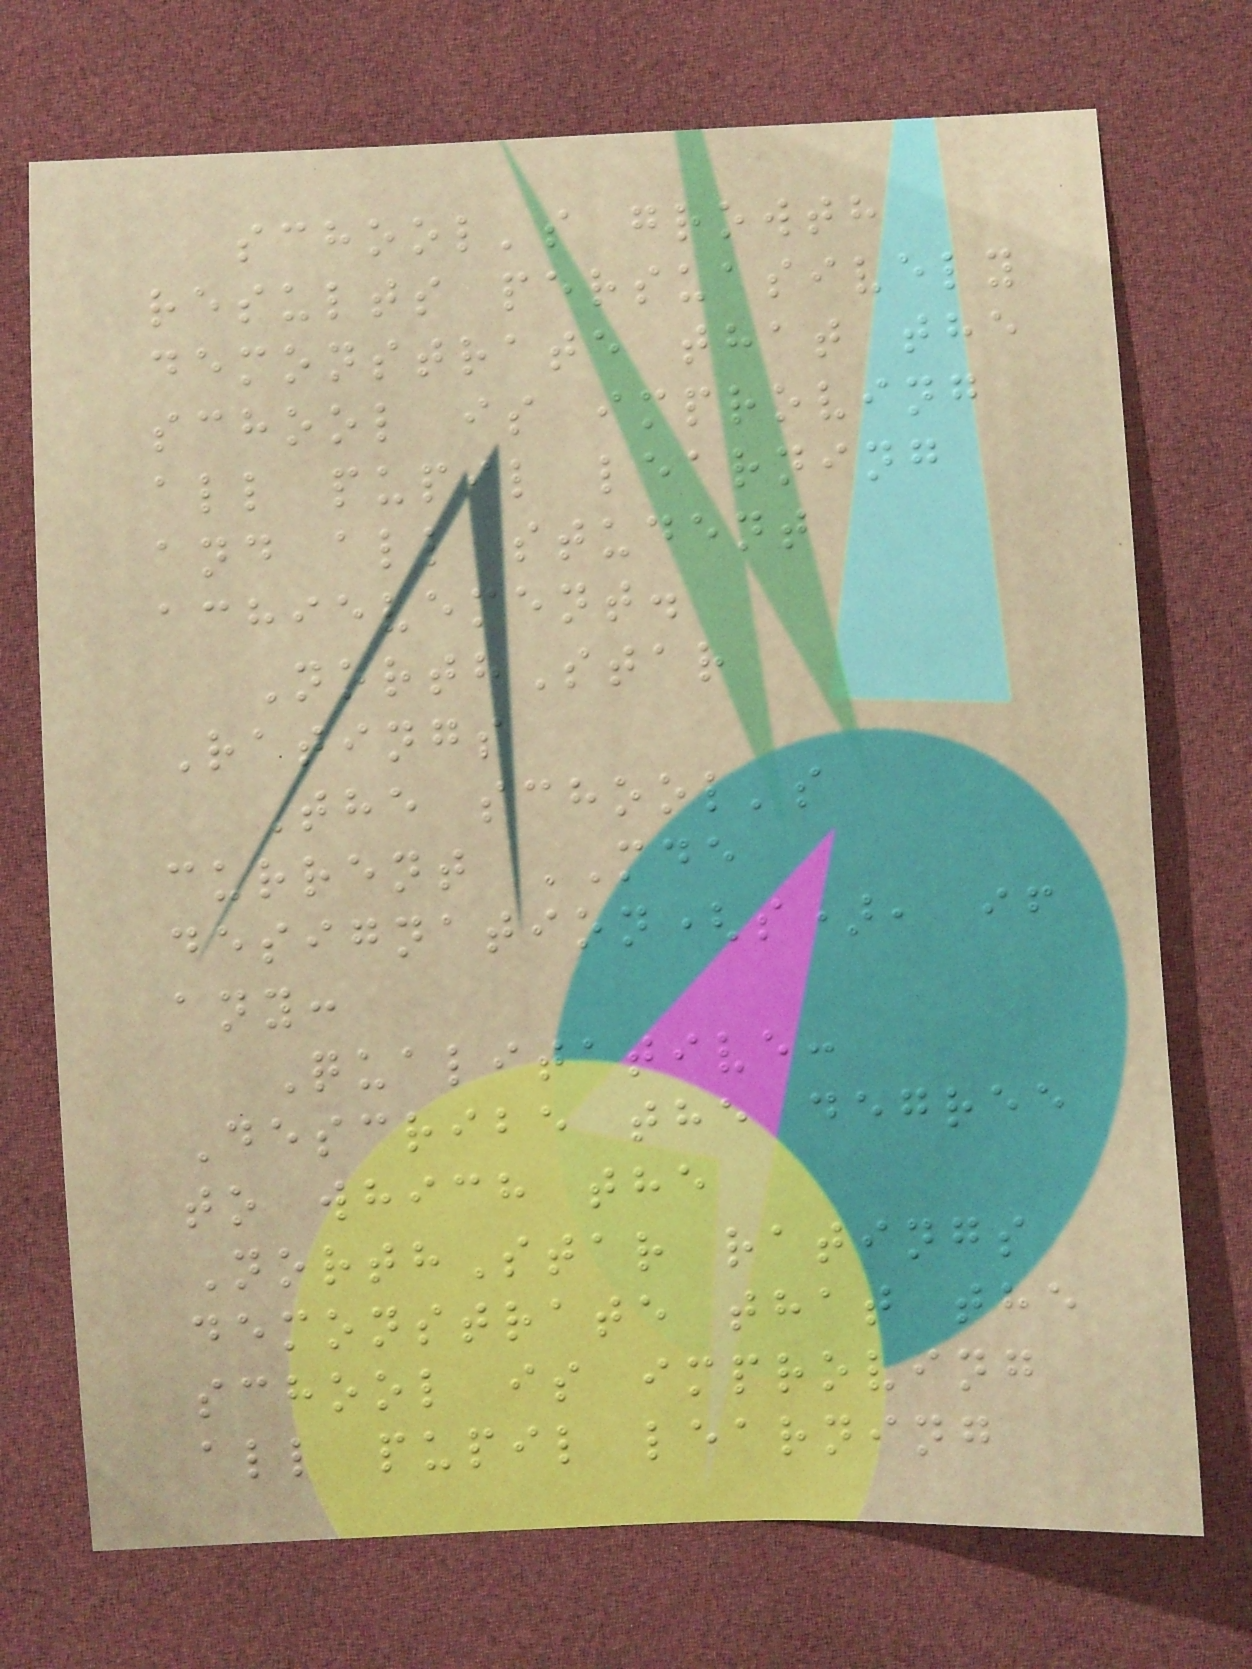school's growth
results persuasively
demonstrate that the
school is improving
all pupil learning
and all student
achievement.
NorthStar
Ratings
The school's
current MDE
designation(s), if
any:
Qualitative:
Describe the degree
to which the
NorthStar ratings
demonstrate that the
school is improving
all pupil learning
